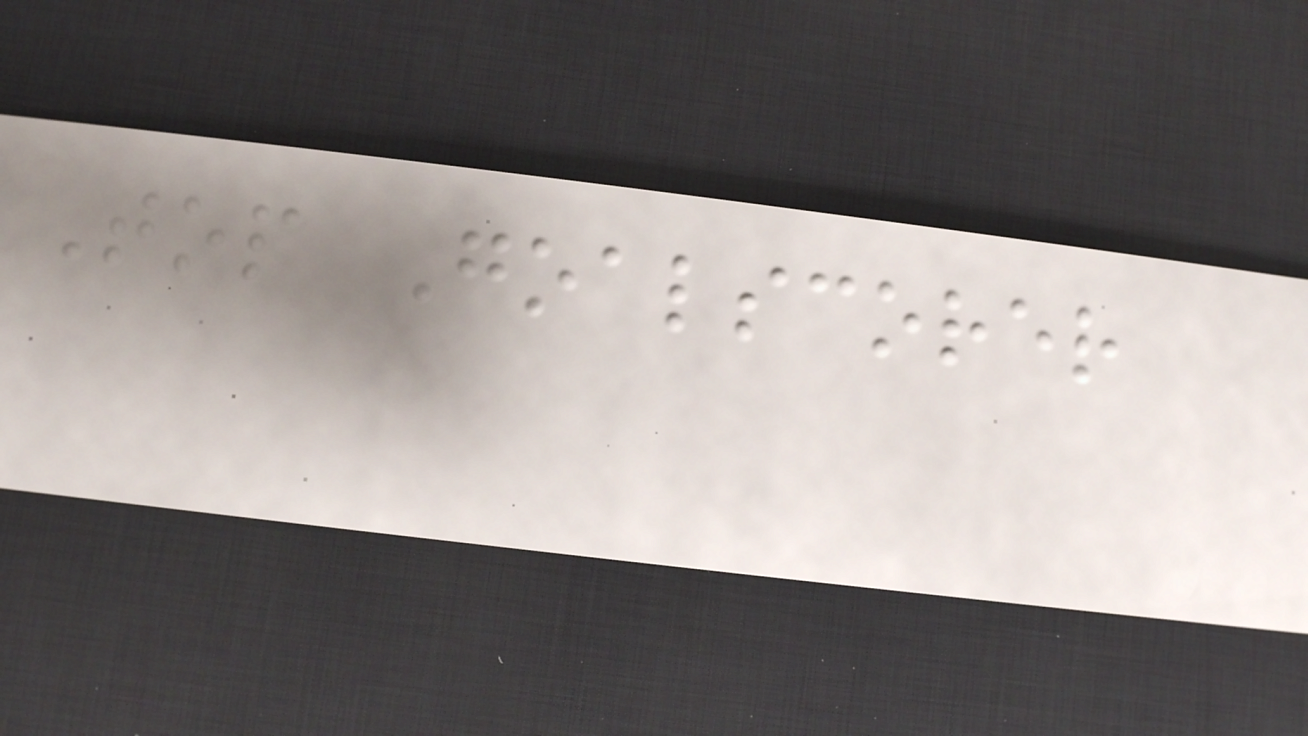Top Goalscorer
